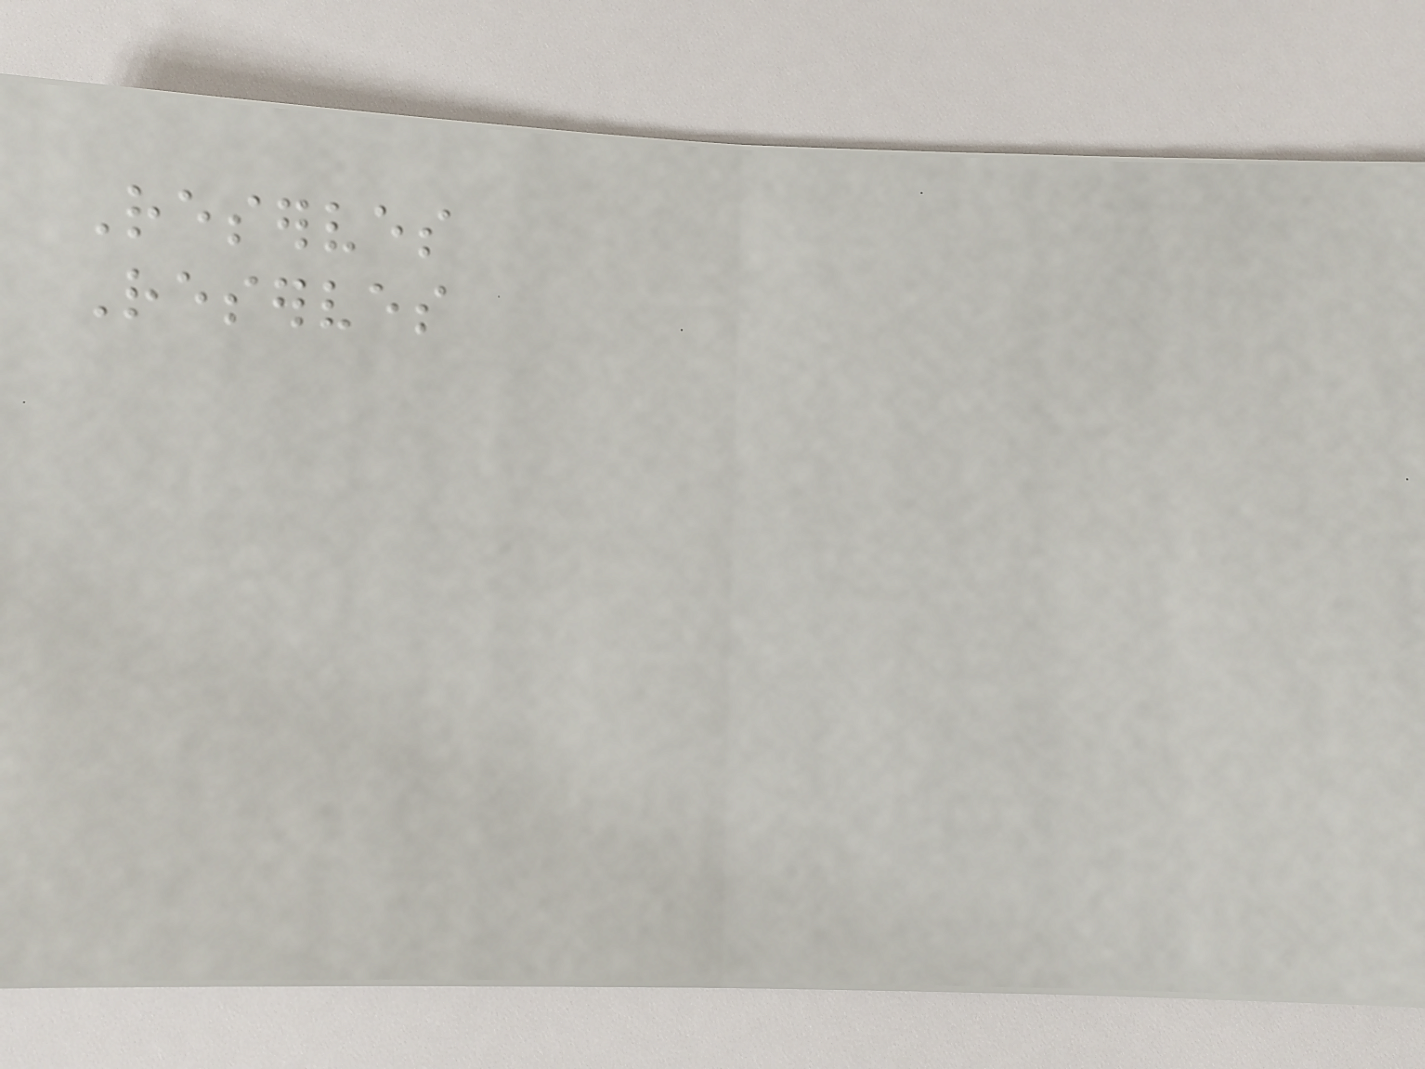Reserves
Reserves
